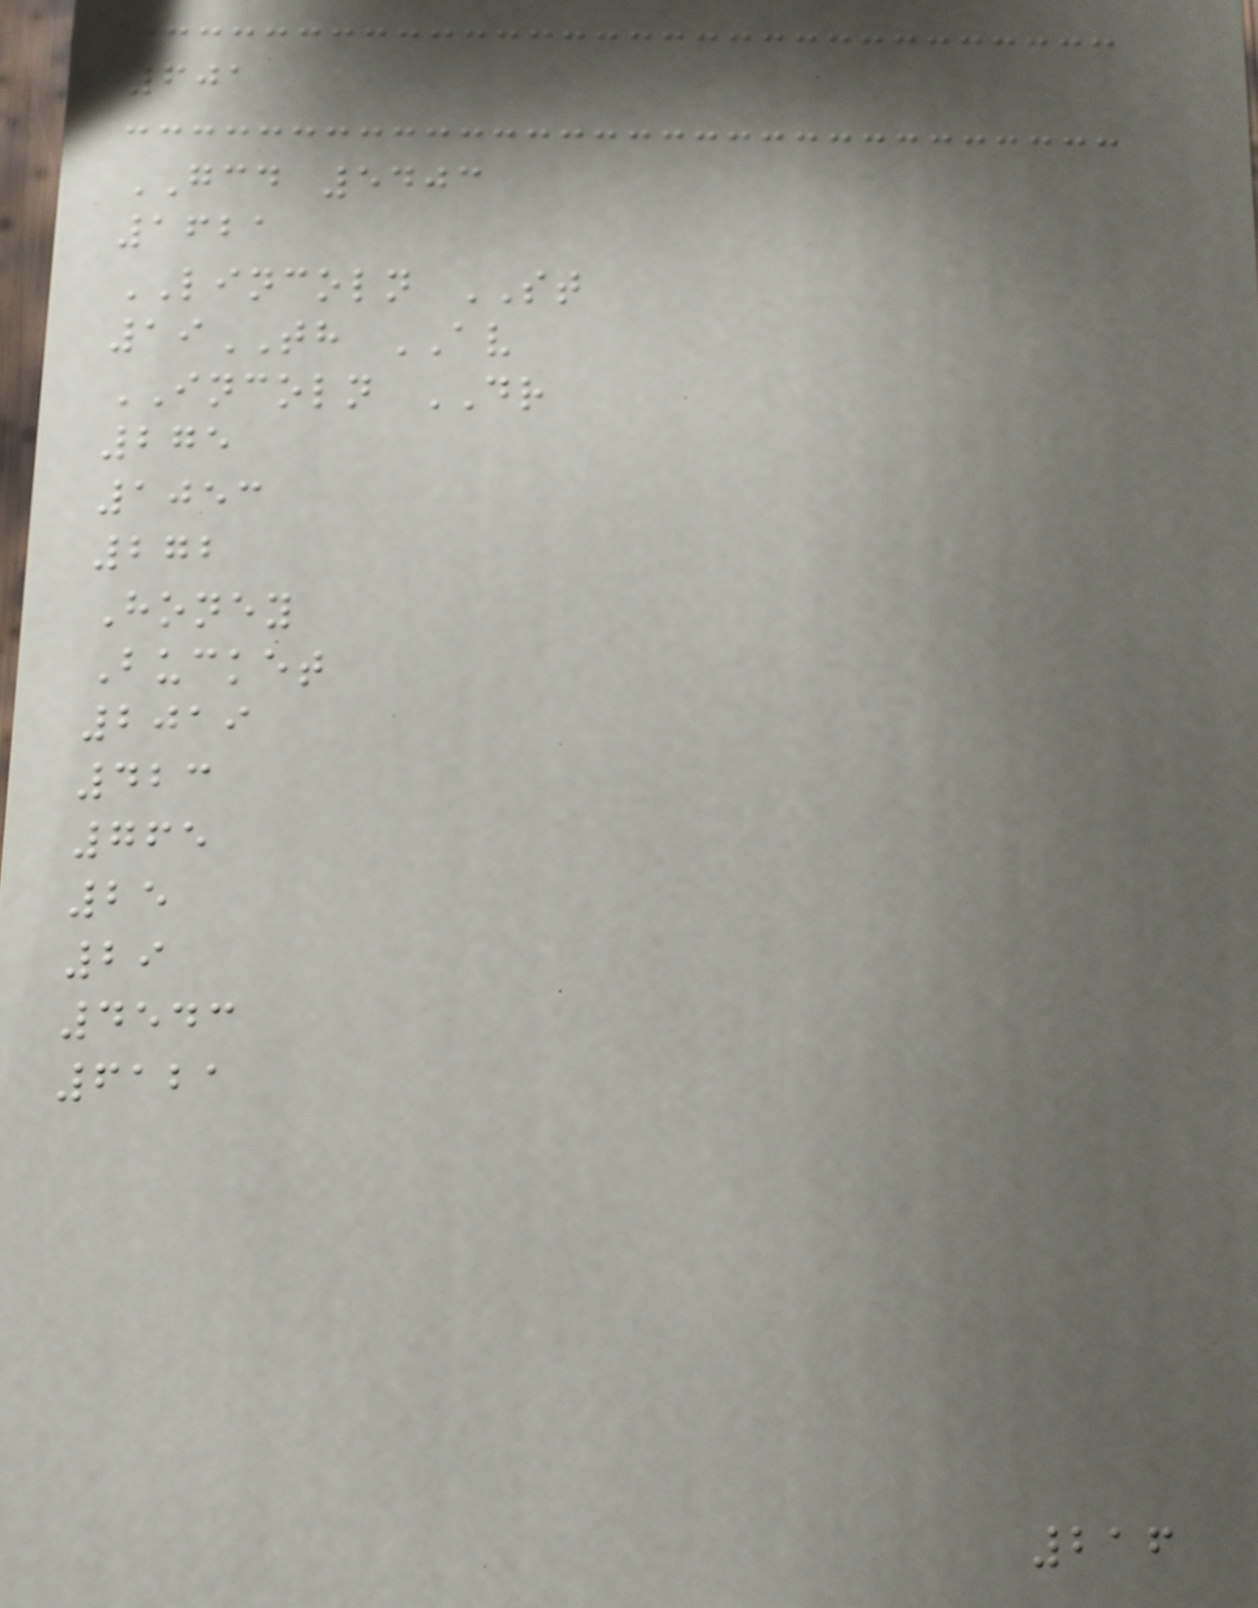601
GCD 5403
1621
LINCOLN ST
19TH AV
INCOLN DR
275
1053
272
Honey
Bucket
2019
423
765
25
29
4543
6121
216
